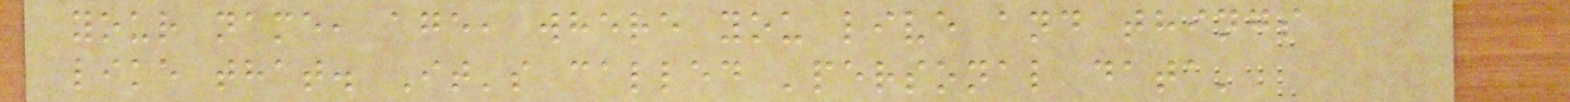your name, age, where you live and things
like that. It's called 'personal data'
